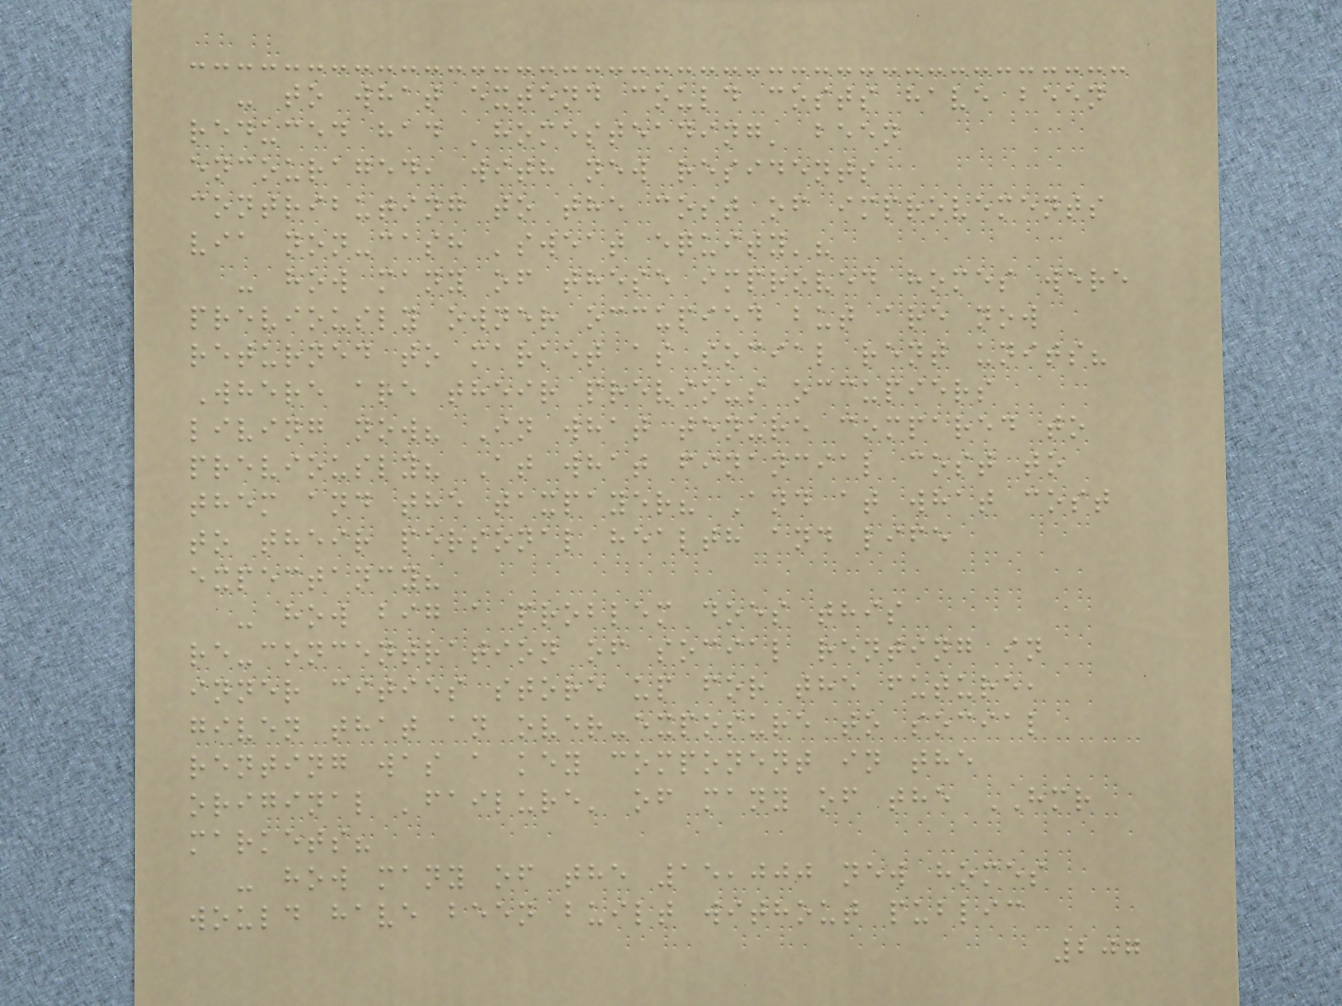- to what extend could costs have been
reduced had 'homesteading' been
encouraged, with new residents
contributing to the cost of improvements
via non-cash 'sweat equity'?
- how many of these improved homes were
previously owner occupied but are now
returned to market as social rent units?
Where are their previous occupiers
living now? In what tenure compared to
previously? At what financial cost to
them and the taxpayer? And at what cost
to their personal health and life
expectancy?
- how big a problem does this
re-concentration of social renting in
inner cities store up for the future,
given that an over-exposure to social
renting was a key component in the
original 'failure' of many of the HMR
markets?
- how many of the 15,000 new homes
would have been built without public
207
